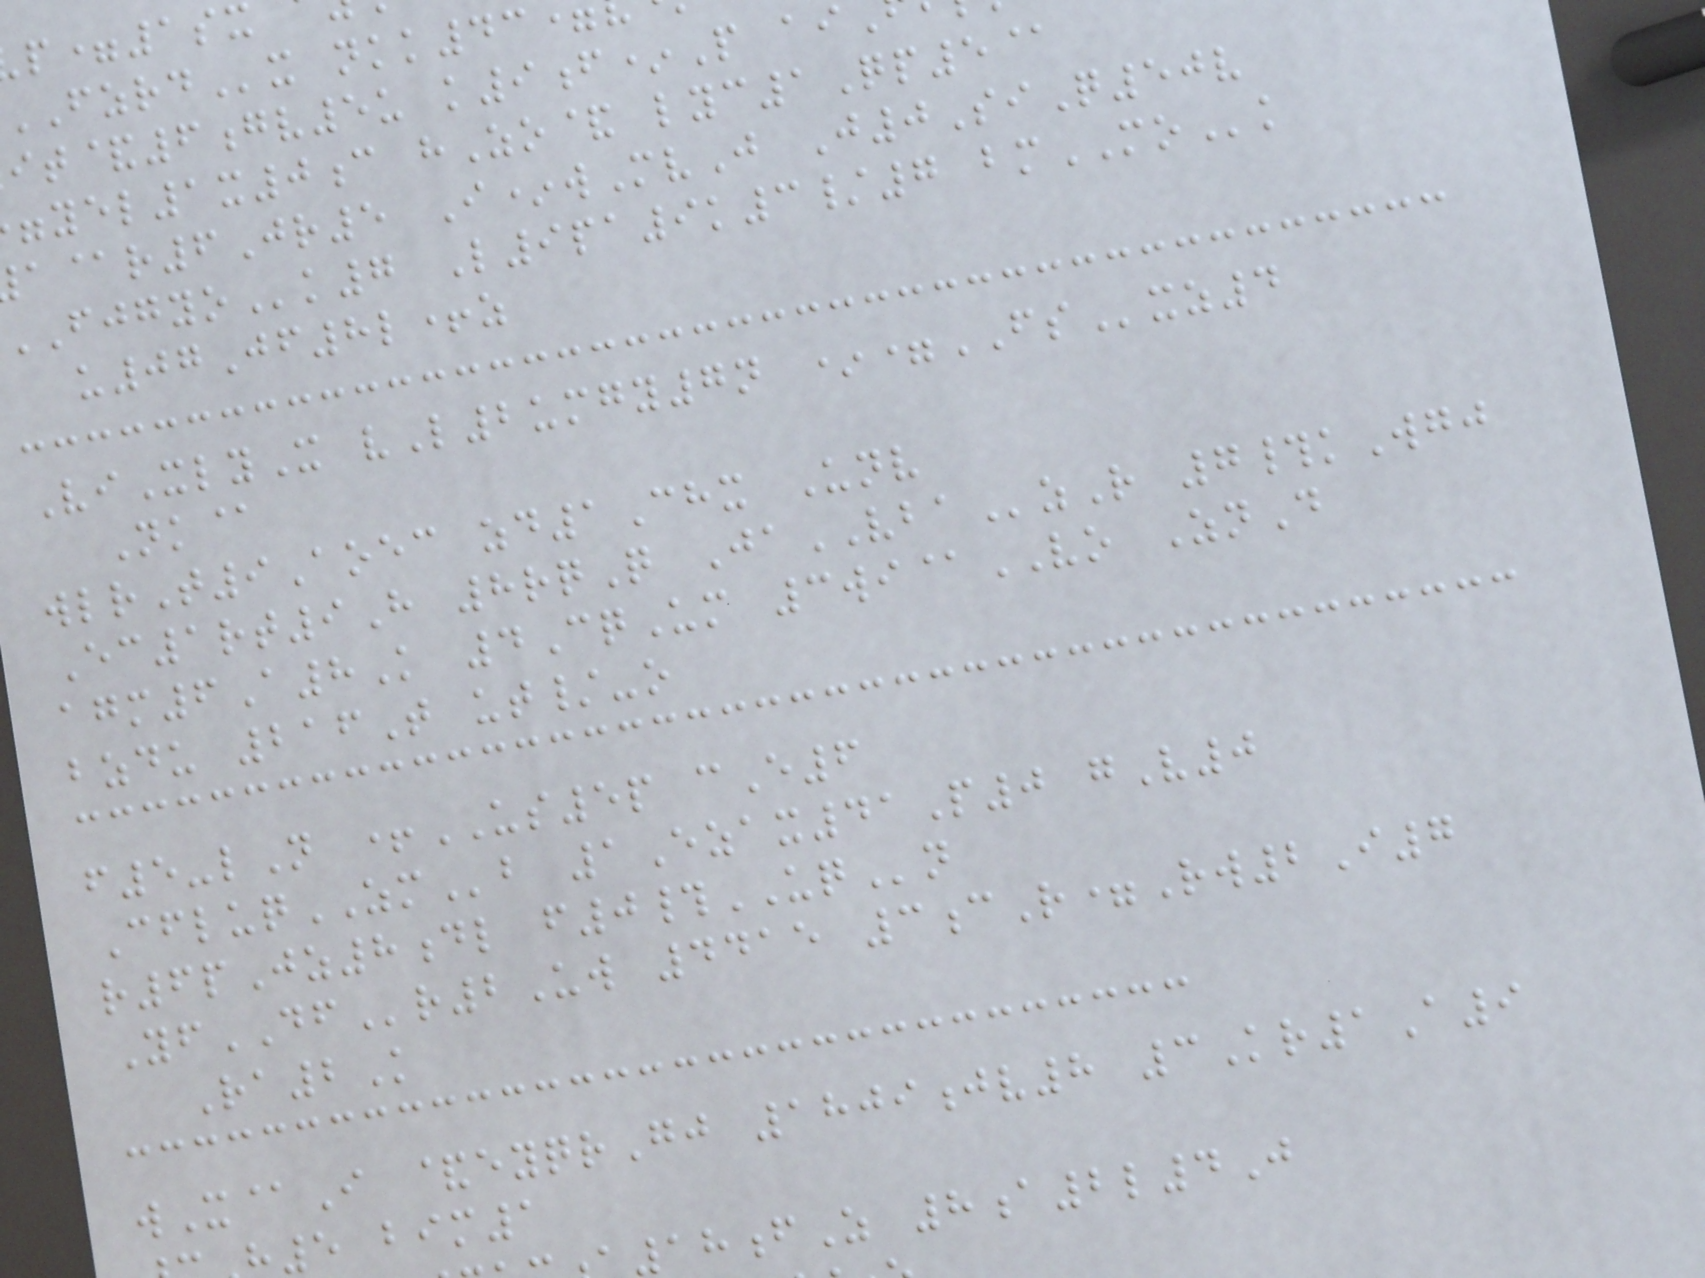p=1sx
t&6gv5u k9f*P ai
yel1x0c hZo& lyc1Qp5@
@r6Jr5 I*wMvJ J0SiQ50v
FJGYOk7 L9pa9k3/7 bmMOk
u07Jf8l+z
ViXlyX vL2umgy7n *=FSxz4
Nk@
wlrT9Aoec zd1Chx Unv
Ec1rt9H 8rqQ JaVBAzR 7#kWgj
agm6A8K 4CqUm 3wi@VO ZnD
bzdu 216T ut/-o
f5-lN +US5p cE6
CfluqZMb 1Ezax41P0 gV0
r6pJz8dl f0#UQn
YfDFr2Uw 4415 3cR=Rw2I7
Ra2K
wX@I &eyqrGj 1809jv8 3Kr1A9
5 bim1
18fZ 8a2l4J
